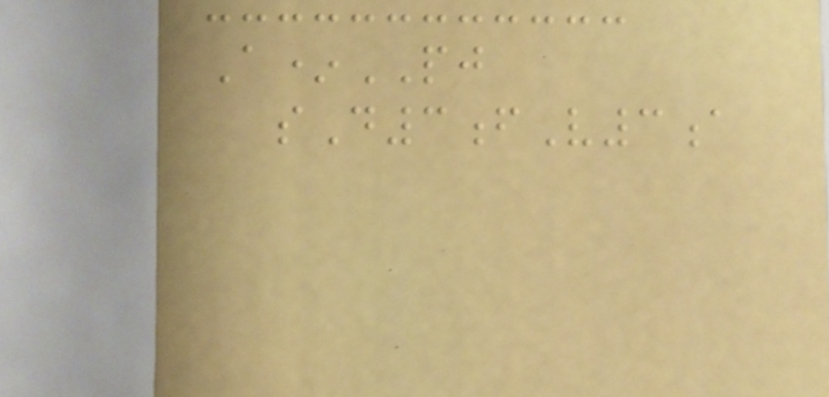A*PJ
sD3fV3a
